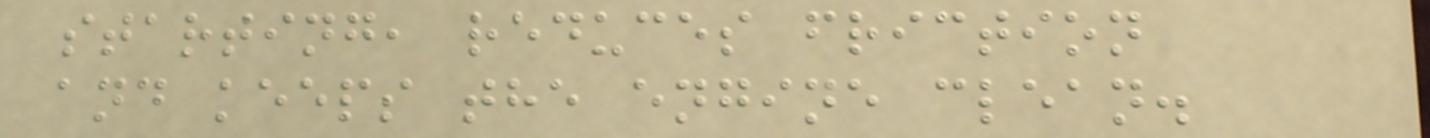starting, reduces friction
and keeps the engine clean.
